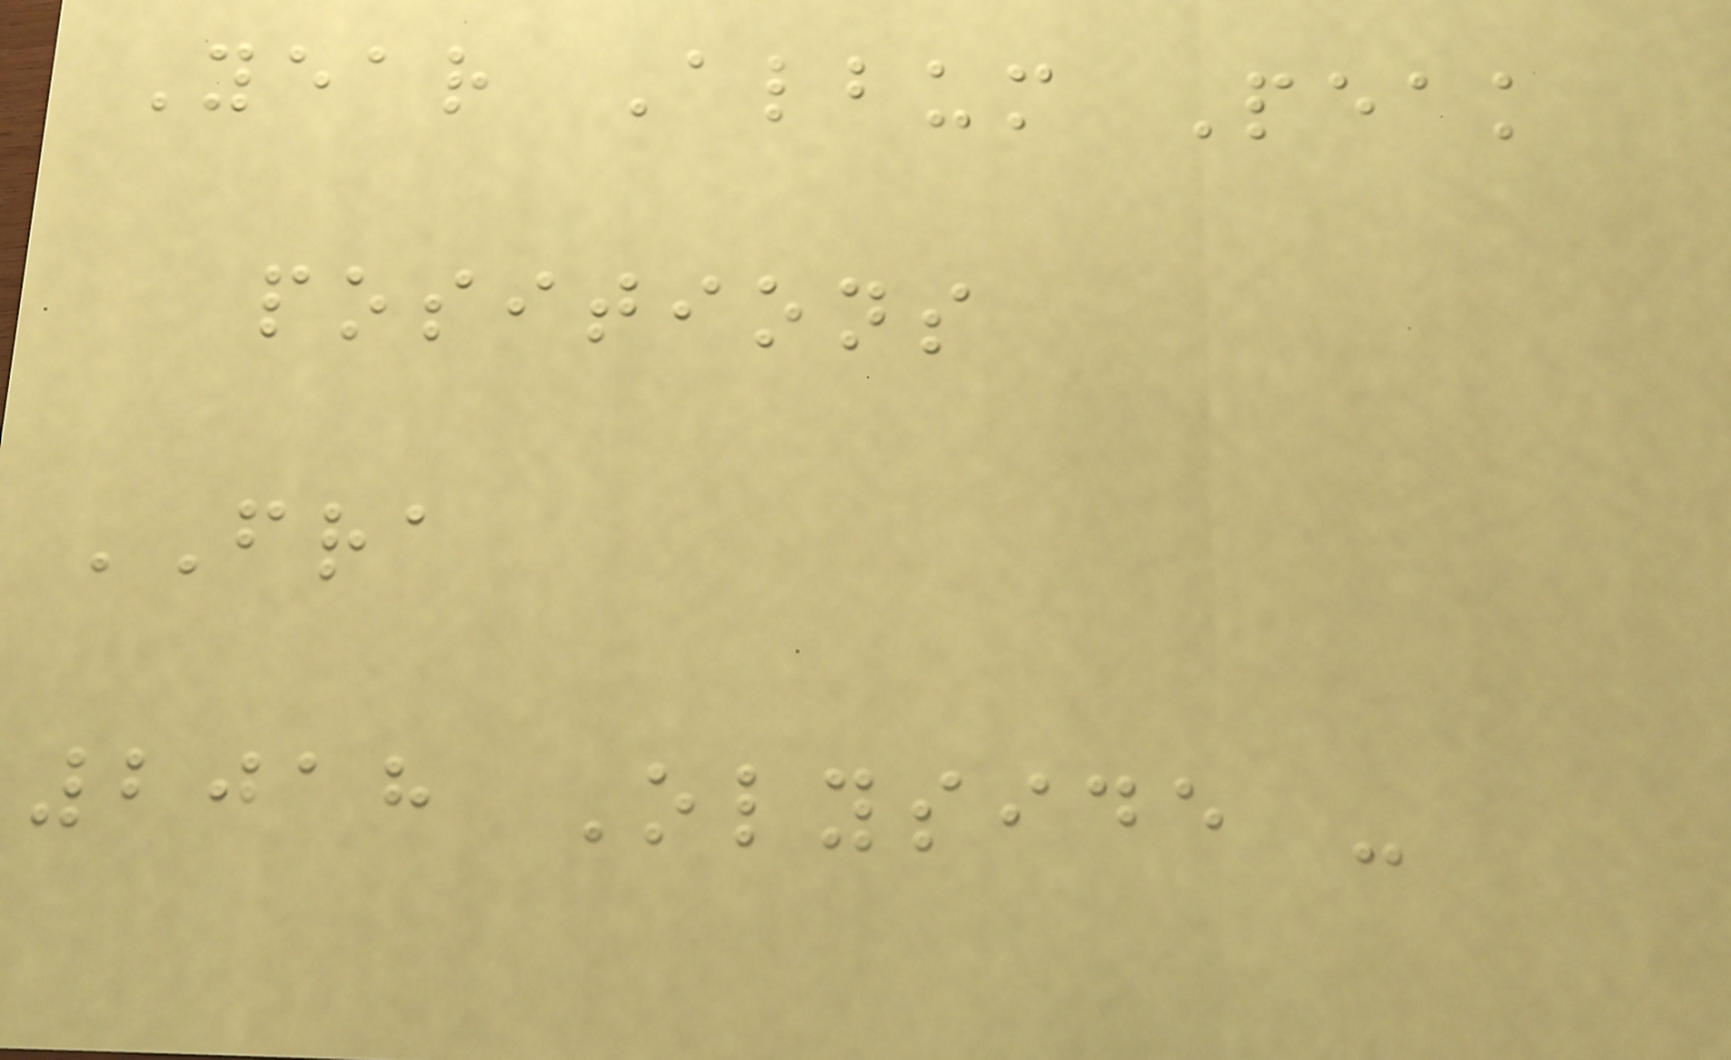Year Album Peak
positions
FRA
2018 Olyside -
